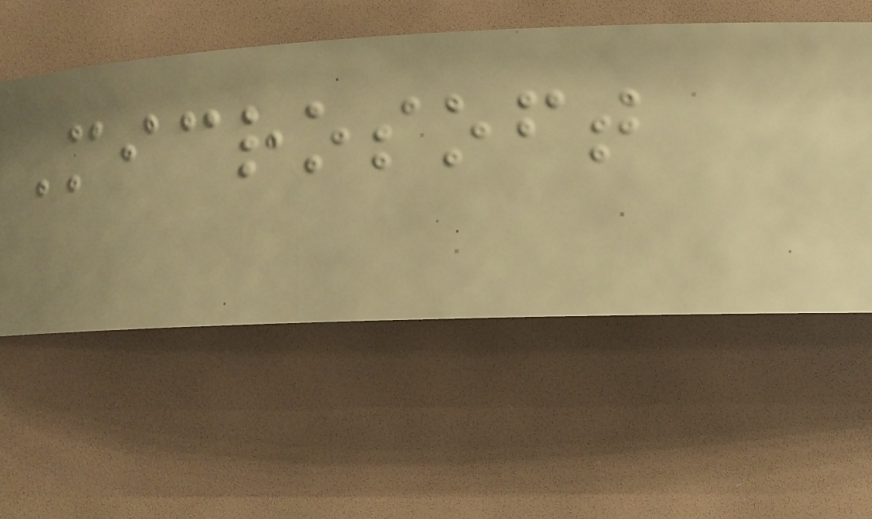Microsoft
